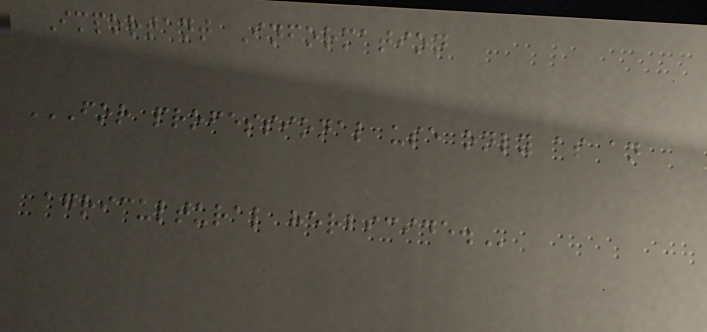Important Information
FOR PROFESSIONAL USE ONLY AS AN
AGRICULTURAL HERBICIDE.
